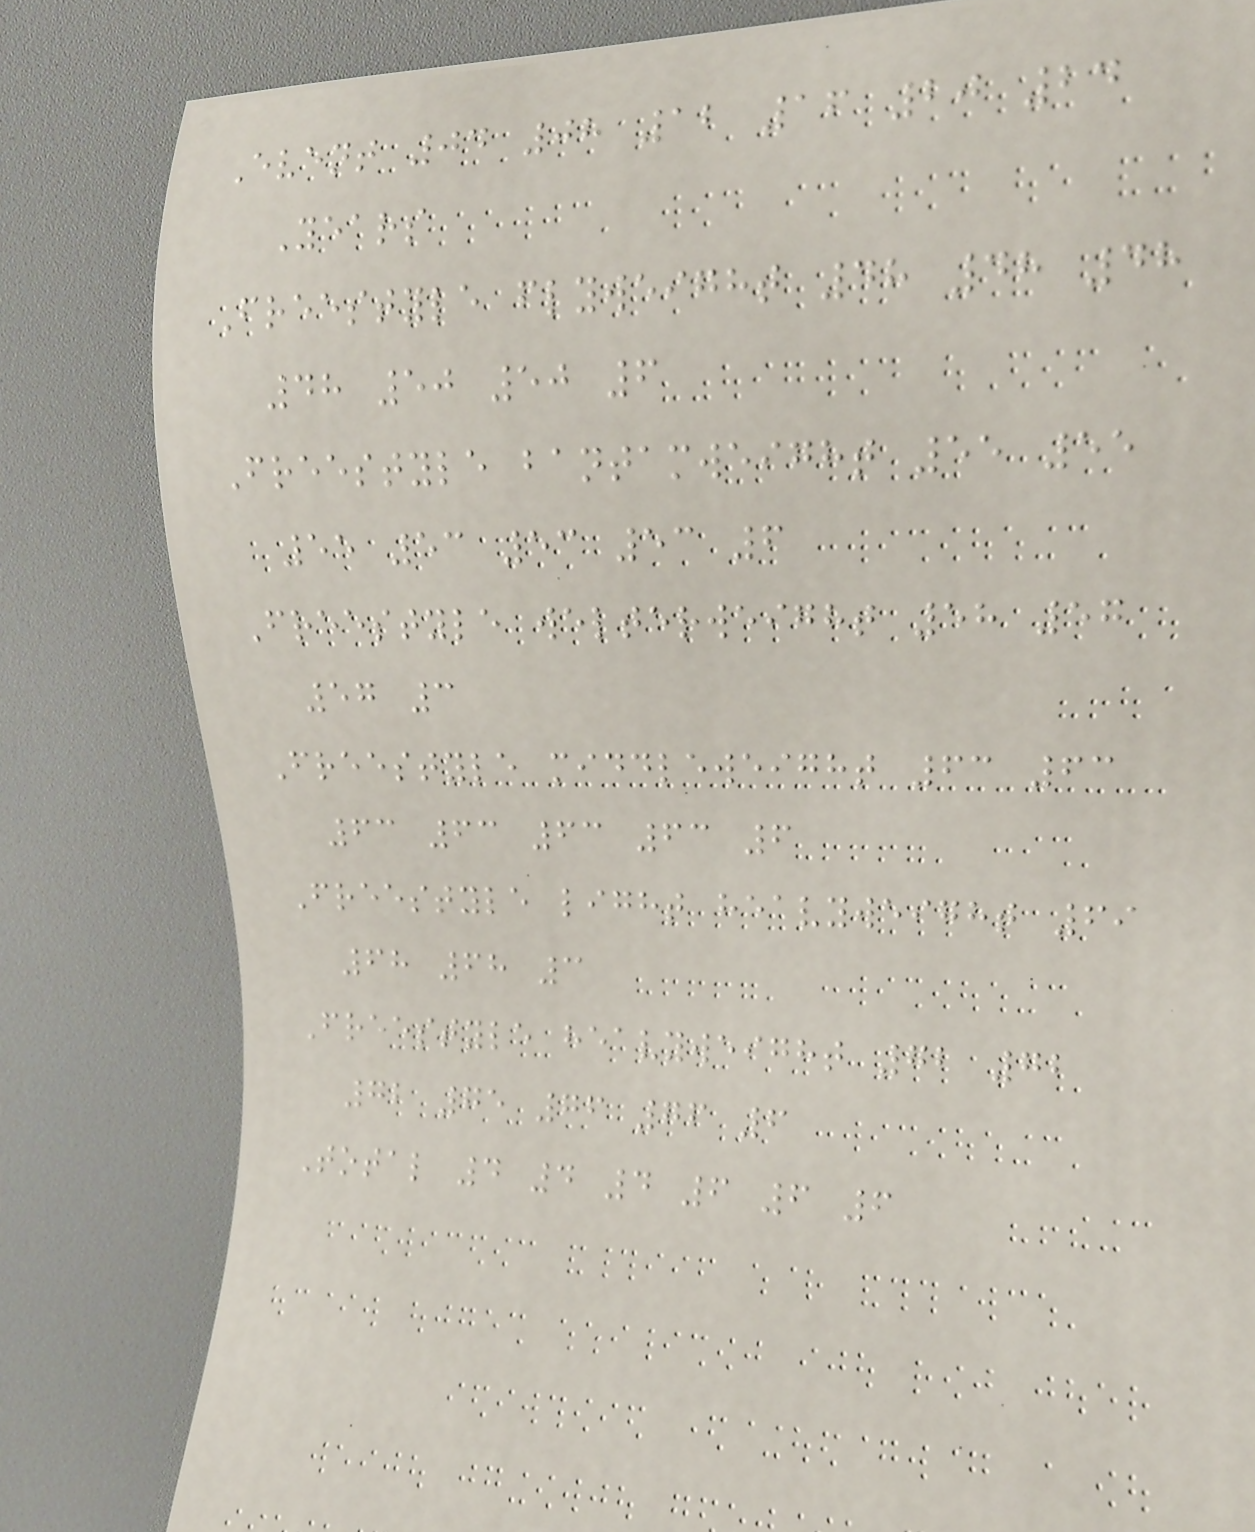Event 04 08 12 16 20 24
Years
Freestyle flyweight 48 48 48
48 50 50 6
Freestyle bantamweight 55 55
55 53 53 53 6
Freestyle welterweight 58 57
57 3
Freestyle middleweight 63 63
63 63 63 63 6
Freestyle light heavyweight 69
68 68 3
Freestyle heavyweight 72 72
72 75 76 76 6
Total 4 4 4 6 6 6
